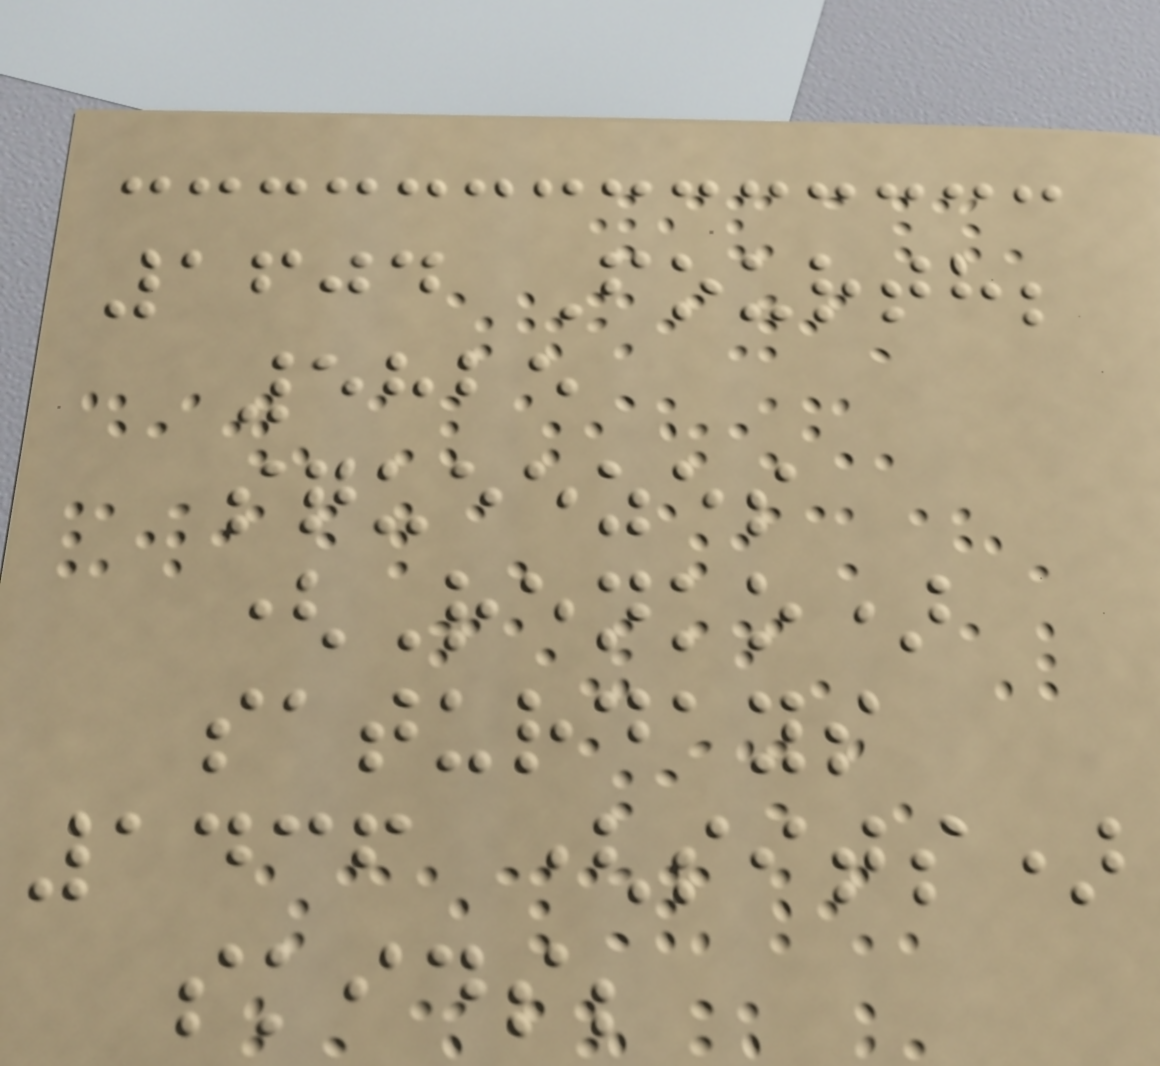1604 Fourth;
5825
squeezes
(Renko)
saturdays
1436 (sits)
skids;
